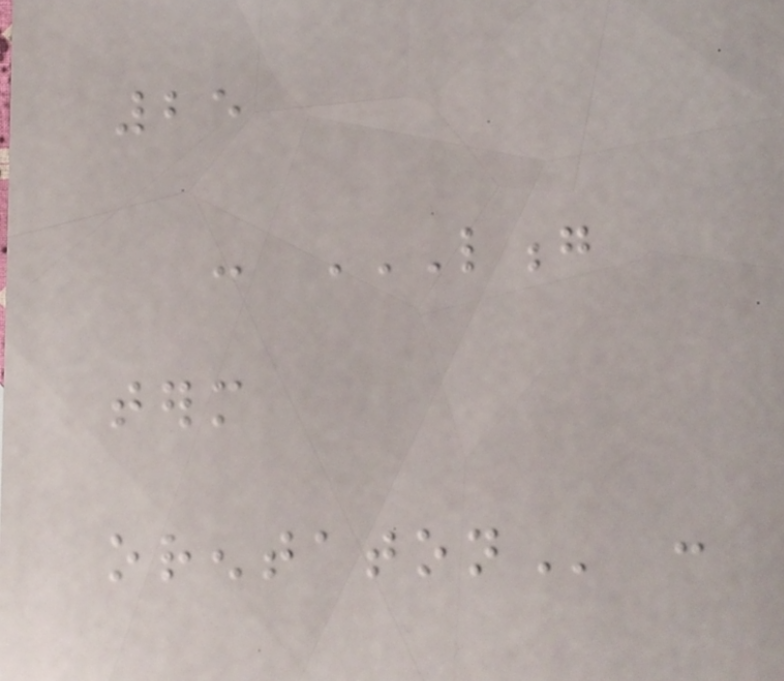25
- LONG
TERM
ORENTATON :
